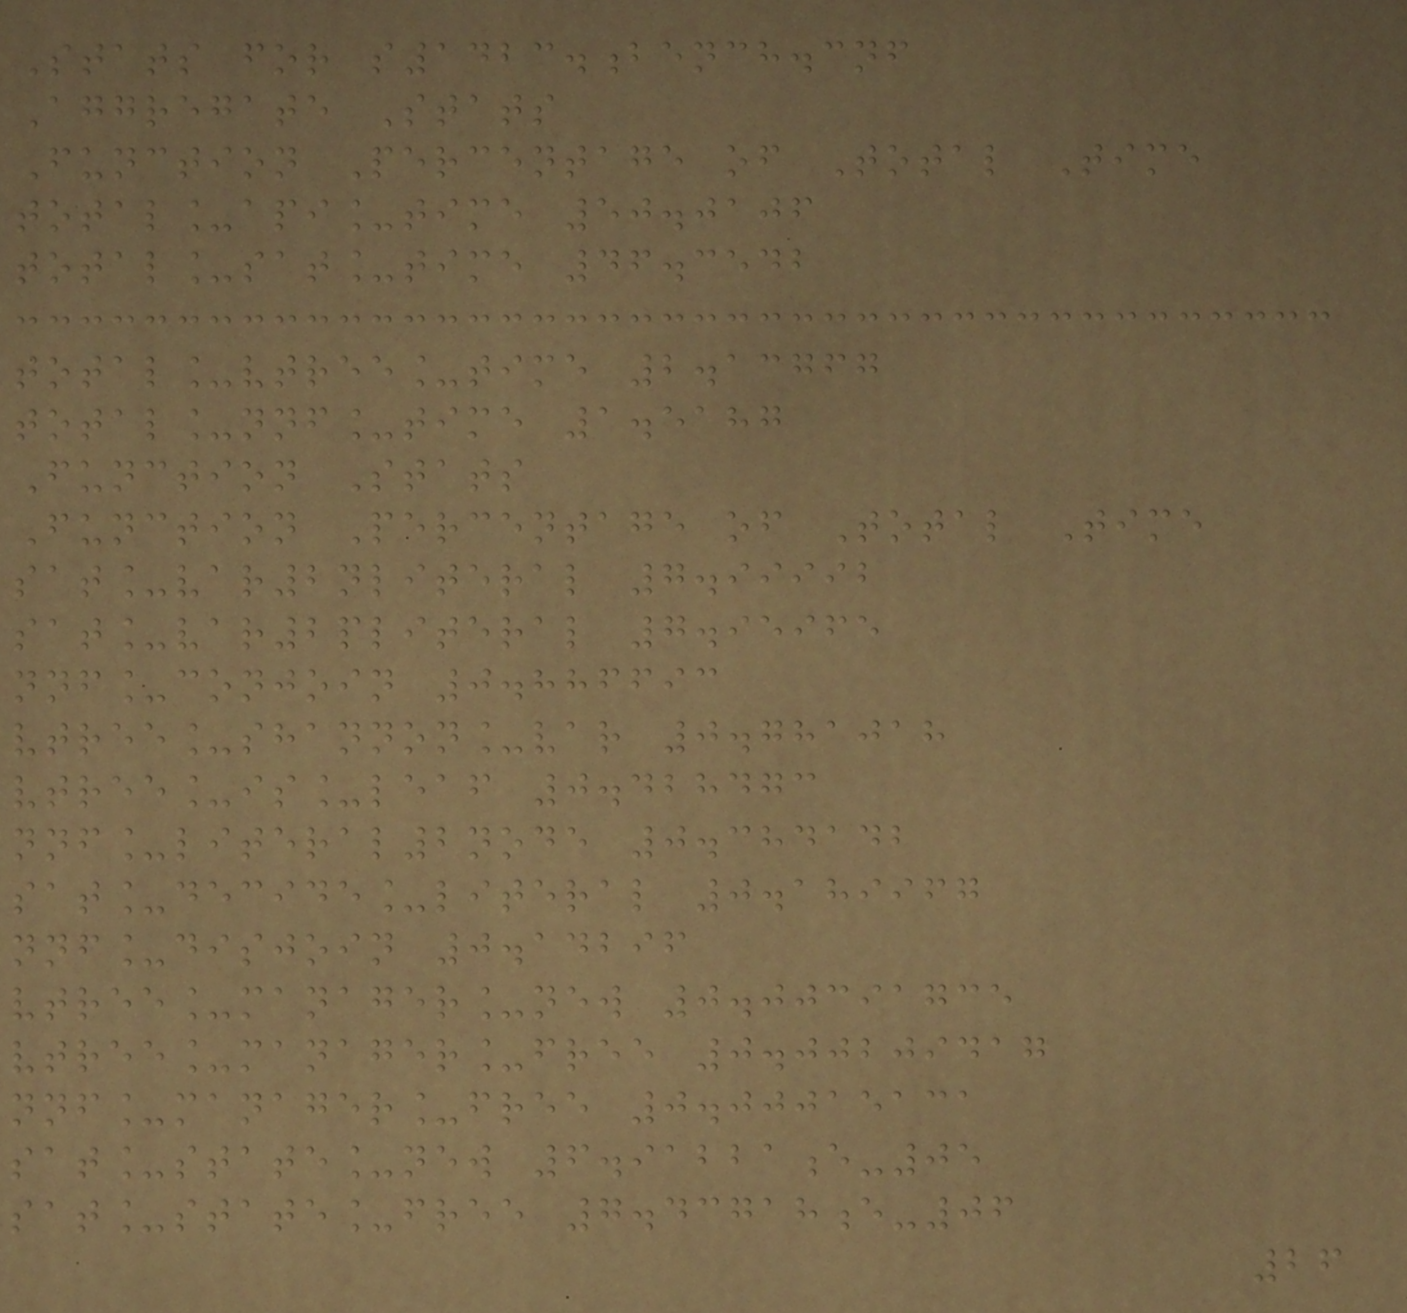Stats for s1423.bench.cnf
Aggregate Stats
Function Percentage of Total Time
total_api_time 50.0106
total_sat_time 46.3542
total_vtree_time 2.13767
total_nnf_time 1.5187
Function Stats
Function Percentage of Total Time
sat_var2nliteral 7.99992
sat_var2pliteral 7.95965
nnf_conjoin 0.886693
vtree_shannon_var 0.781018
vtree_is_leaf 0.428473
nnf_literal2node 0.384142
sat_decide_literal 0.189967
nnf_disjoin 0.14296
vtree_manager_new 0.00391735
vtree_manager_free 0.00209417
nnf_manager_free 0.00015131
sat_state_new 6.91221e-05
sat_state_free 7.43718e-06
26
